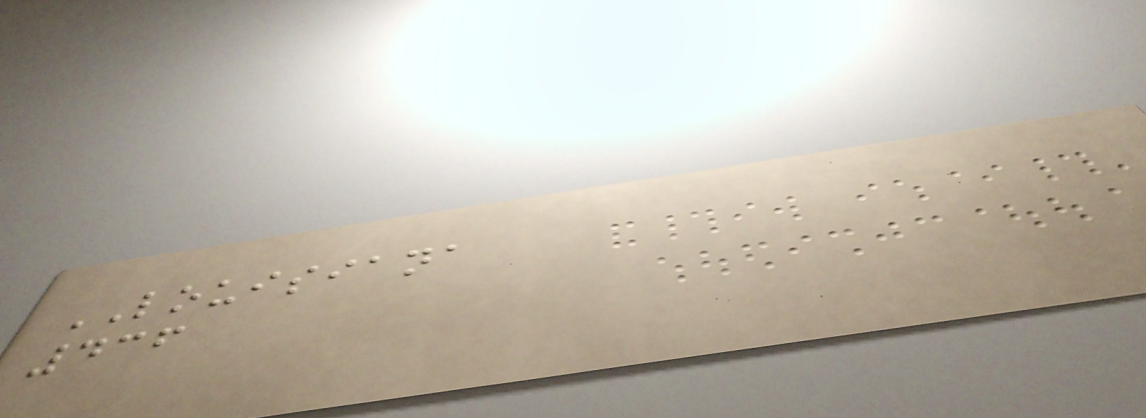LOUISIANA
436
